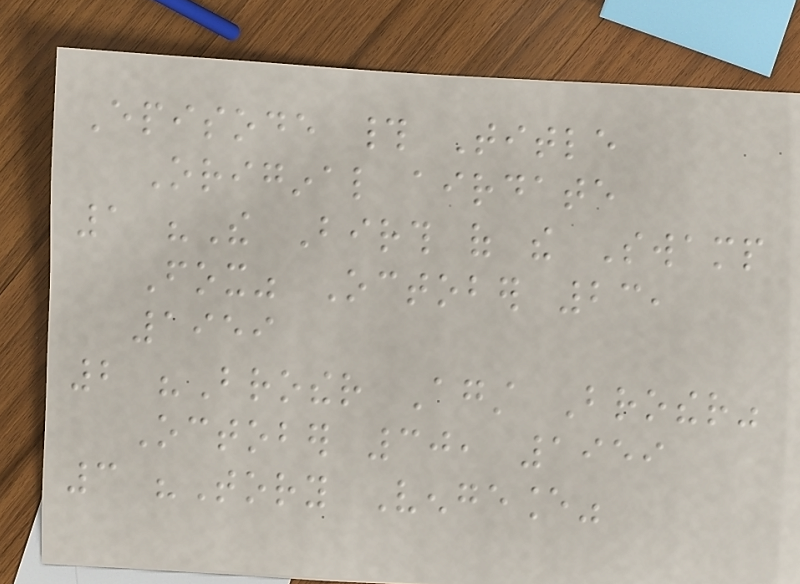Episode # Title
Original airdate
1 "The Birth of the Swamp
Fox" October 23,
1959
2 "Brother Against Brother"
October 30, 1959
3 "Tory Vengeance"
